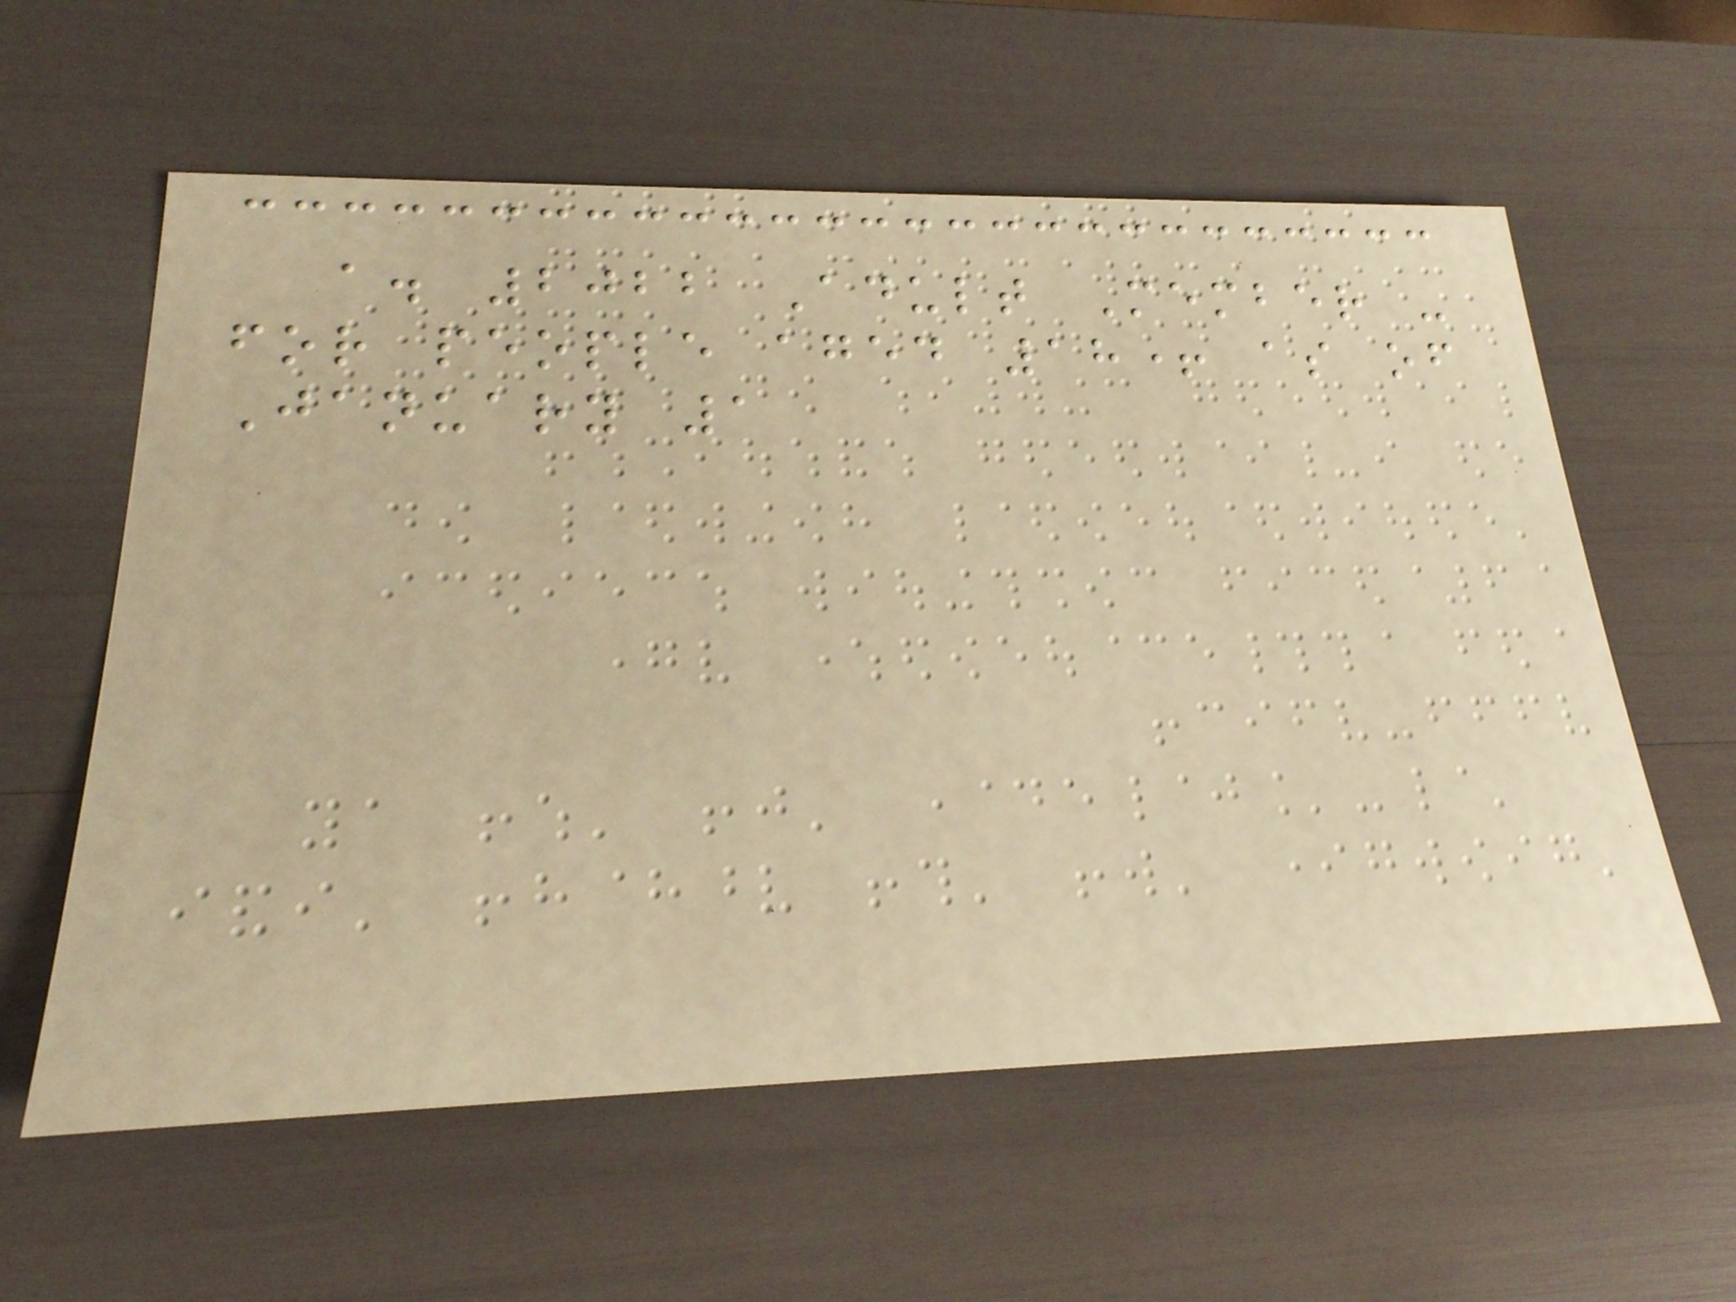a. 2022 Adult Member -
for people aged 18+ as of
January 1
